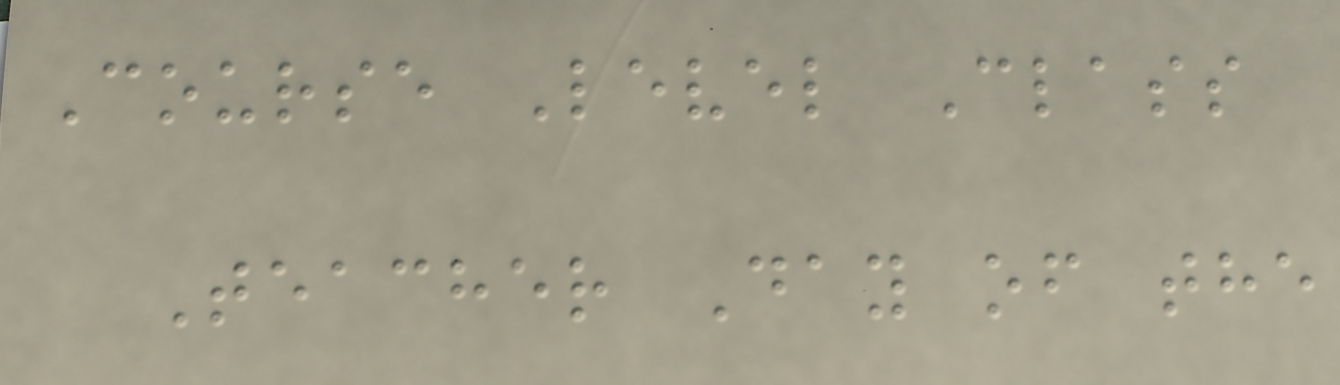Course Level Class
Teacher Day of the
